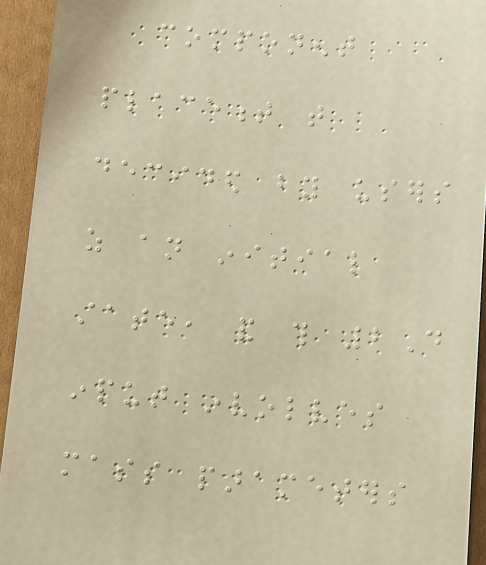component
placement that
decided by users
as an initial
state, and this 2D
input involves
mass parameters
